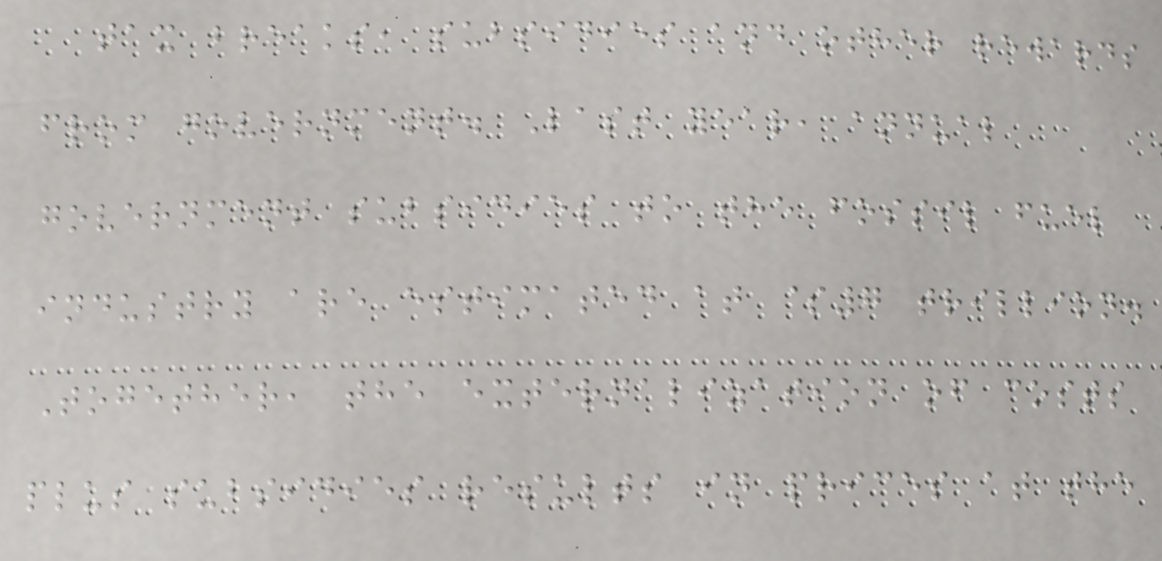tax breaks, subsidies and other rewards
from government. Last year, annual
government subsidies to the fossil fuel
industry are estimated at $7 trillion.
Together, the externalization of costs
plus subsidies results in prices at the
